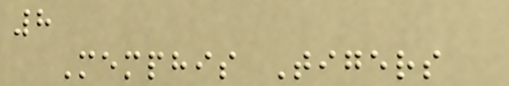8
Memphis Tigers
